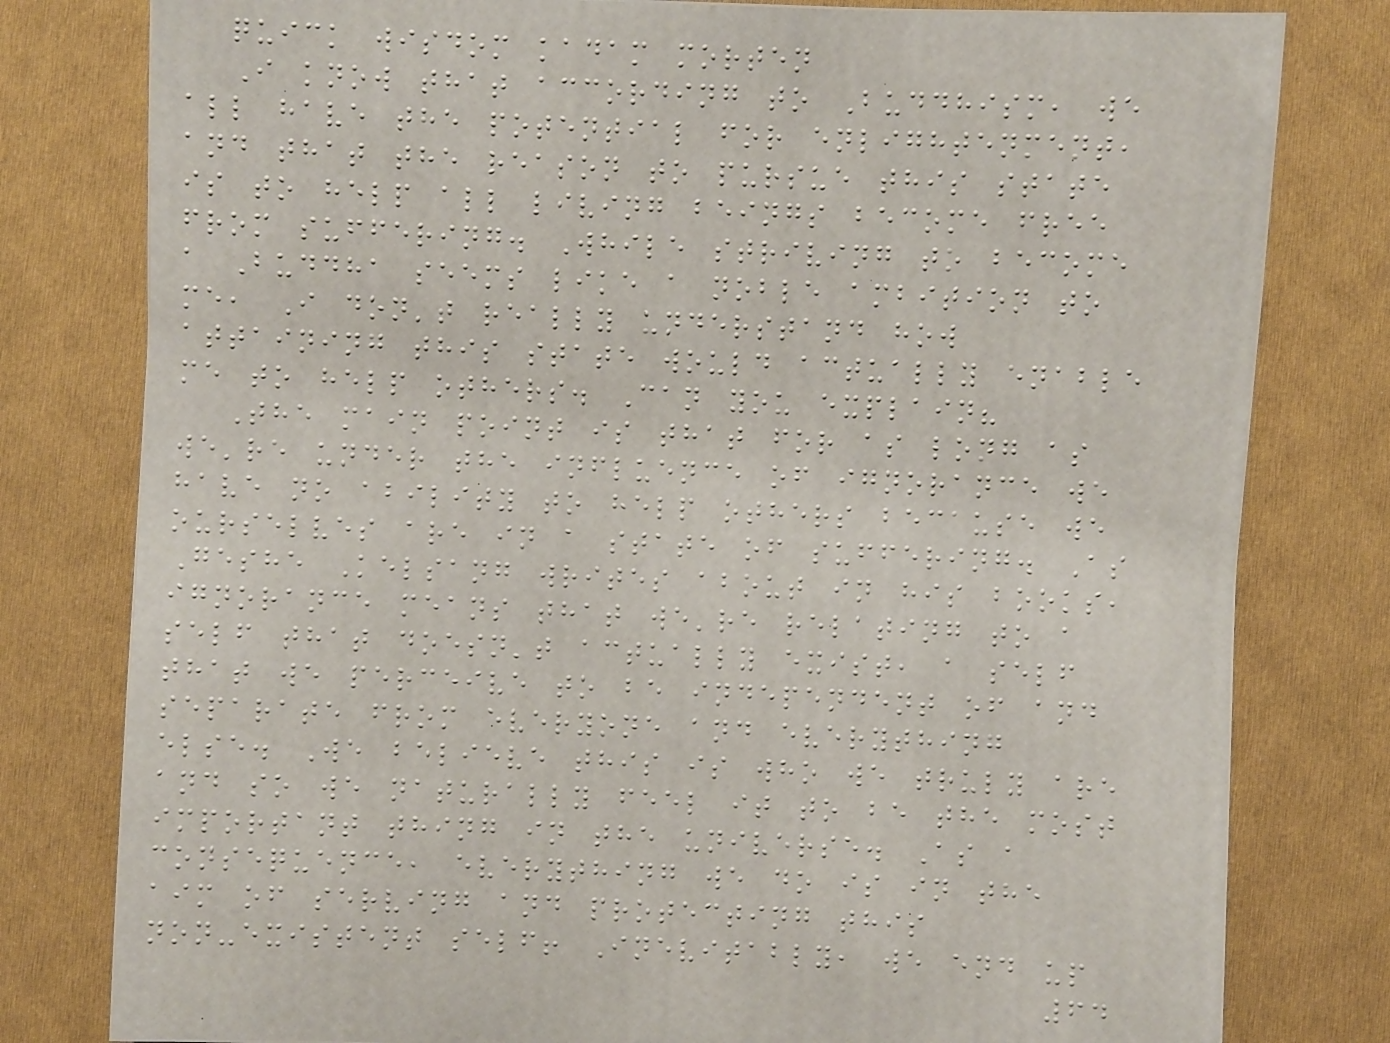quick wisdom kadam morten
I know that according to Buddhism, we
all have the potential for enlightenment,
and that the reason to pursue this state
is to help all living beings become free
from suffering. While striving to become
a Buddha seems like a noble ambition to
me, I don't really understand how
attaining this state would actually enable
me to help others. Can you explain?
The main point is that for as long as
we're under the influence of ignorance we
have no ability to help others because we
ourselves are in a state of suffering. As
Geshe Kelsang writes about in his books,
ignorance means that we're relating to a
self that doesn't actually exist, a self
that we perceive to be independent of and
separate from everyone and everything
else. We believe this is who we truly are
and so we naturally feel it to be the most
important thing in the universe. As a
consequence, everything we do is in the
aim of serving and protecting this
non-existent self! Inevitably, we end up
64
